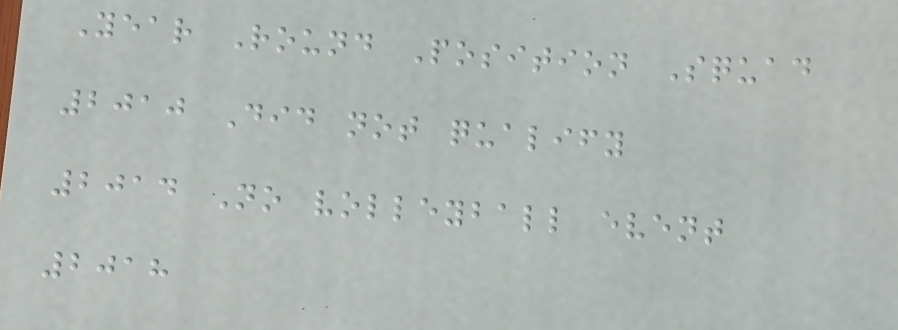Year Round Position Squad
2010 Did not qualify
2014 No volleyball event
2018
